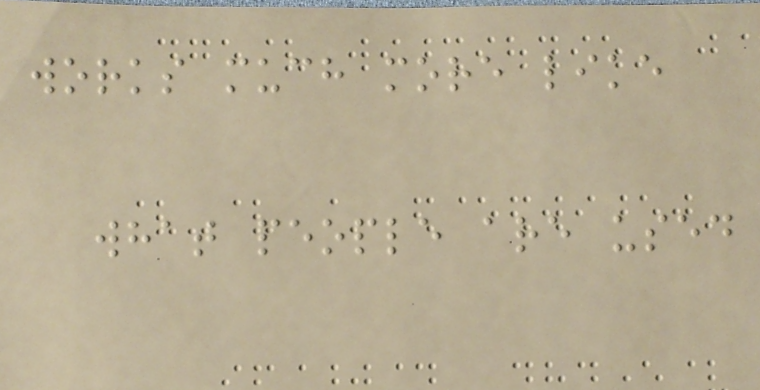works much more like
what people are used
